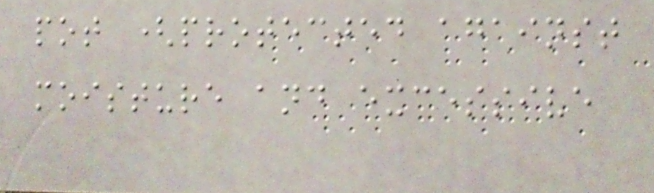pot (protected against
moisture and excessive
